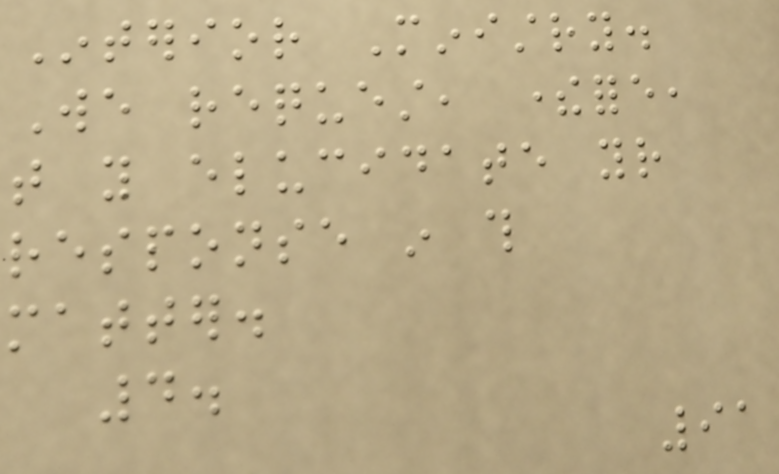Interior Ministry.
We request, therefore,
that you elucidate your
response in this
matter.
4.
91
